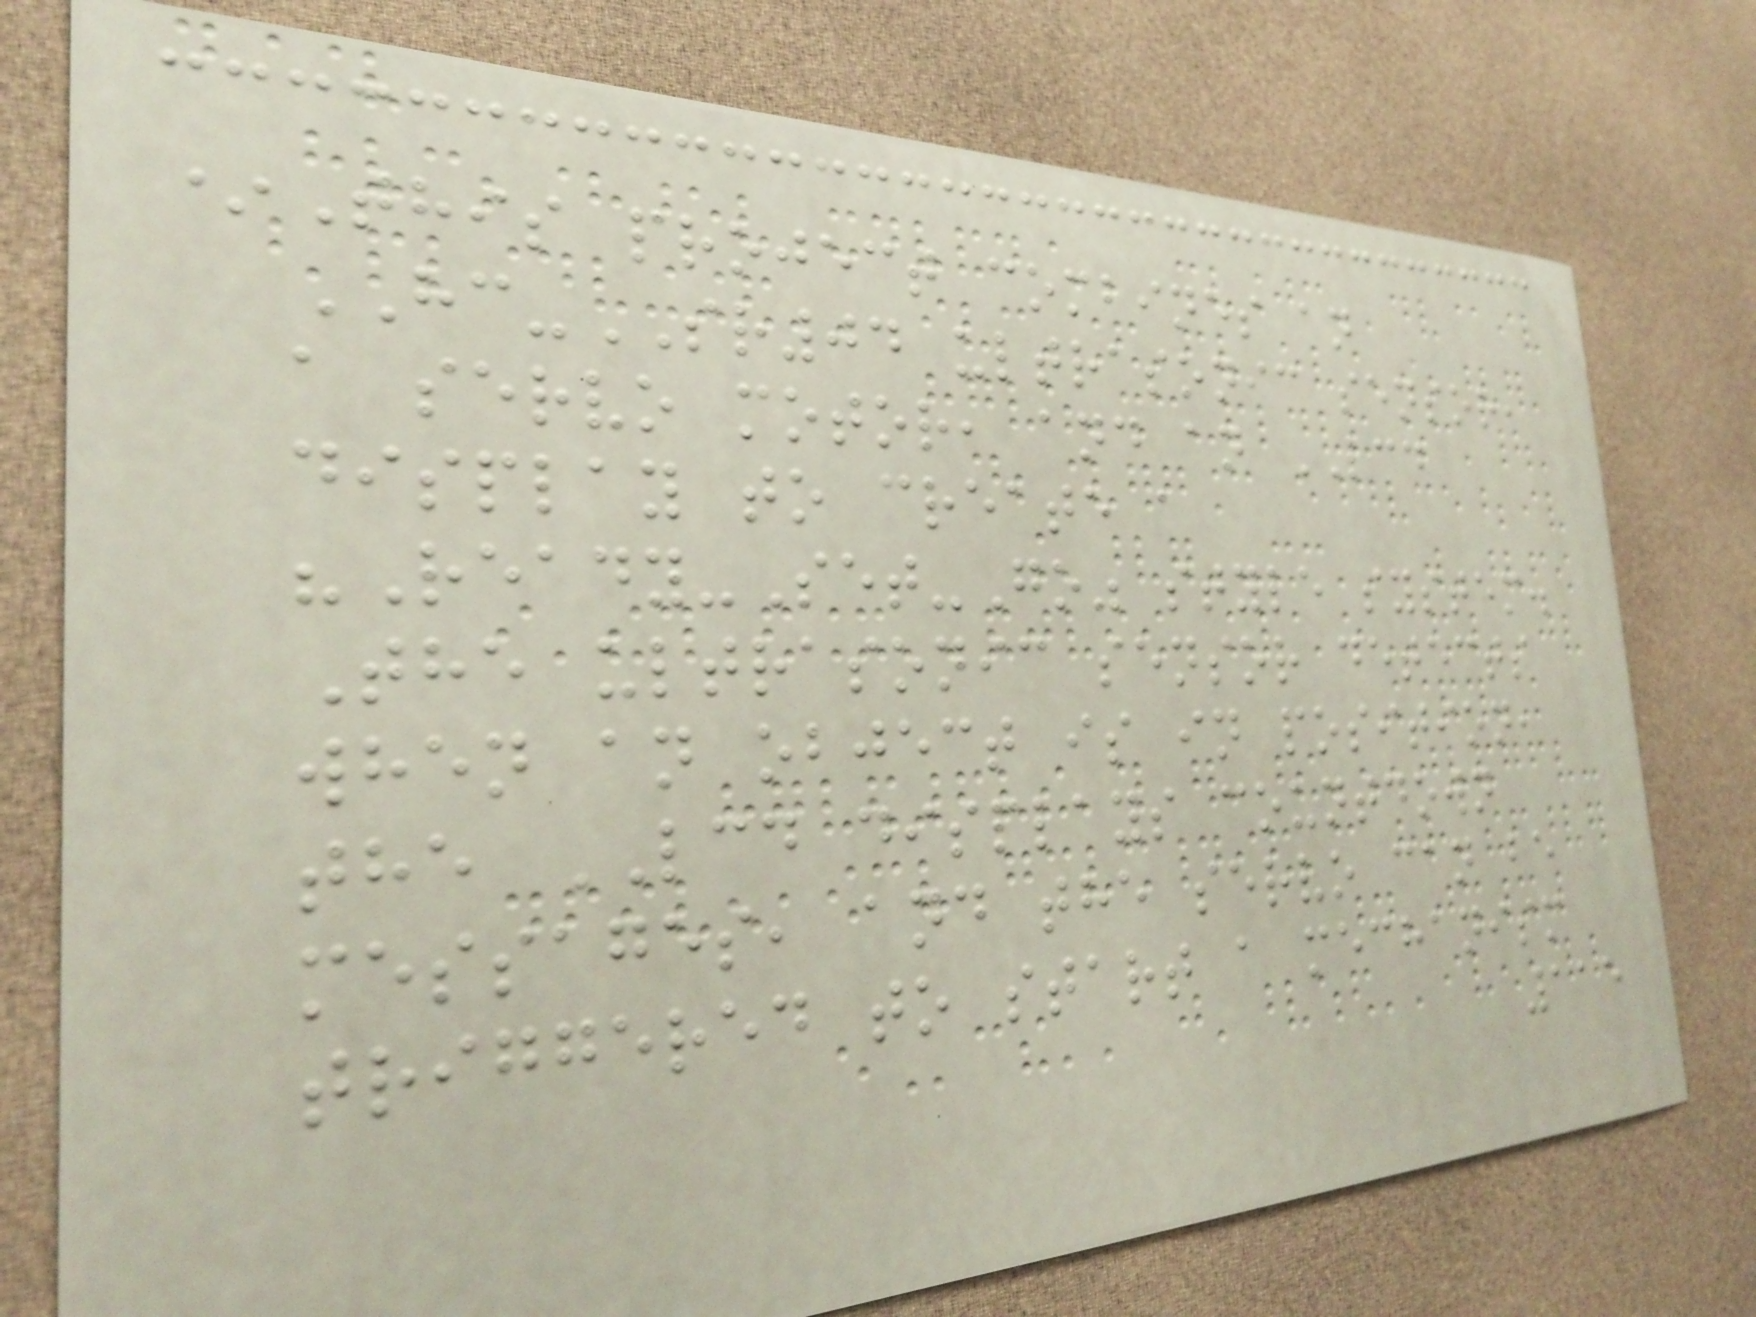*This project combines an
HC-SR04 ultrasonic sensor,
a servo motor, and an LCD
display to create a
"Ready-Set-Go" style system.
The ultrasonic sensor detects
when an object is in position,
the LCD displays countdown
messages, and the servo can be
triggered to start a mechanism
115
